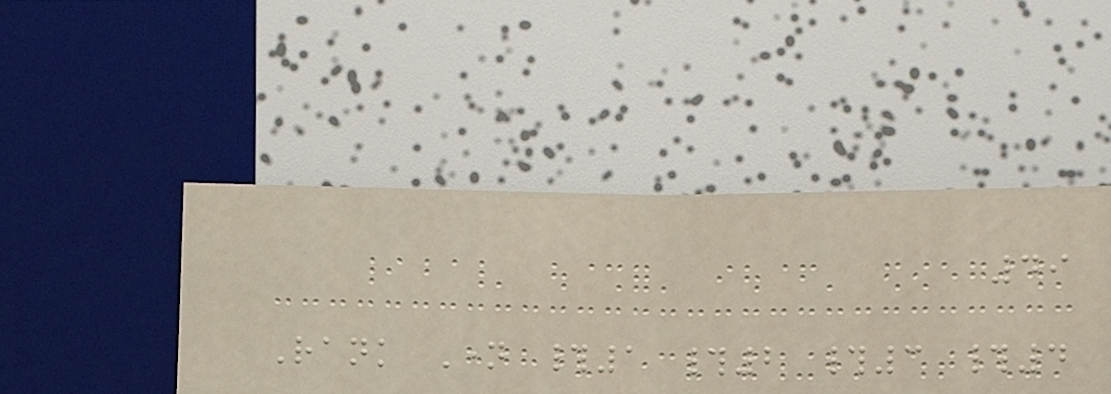49
Rank Name #1 #2 #3 #4
